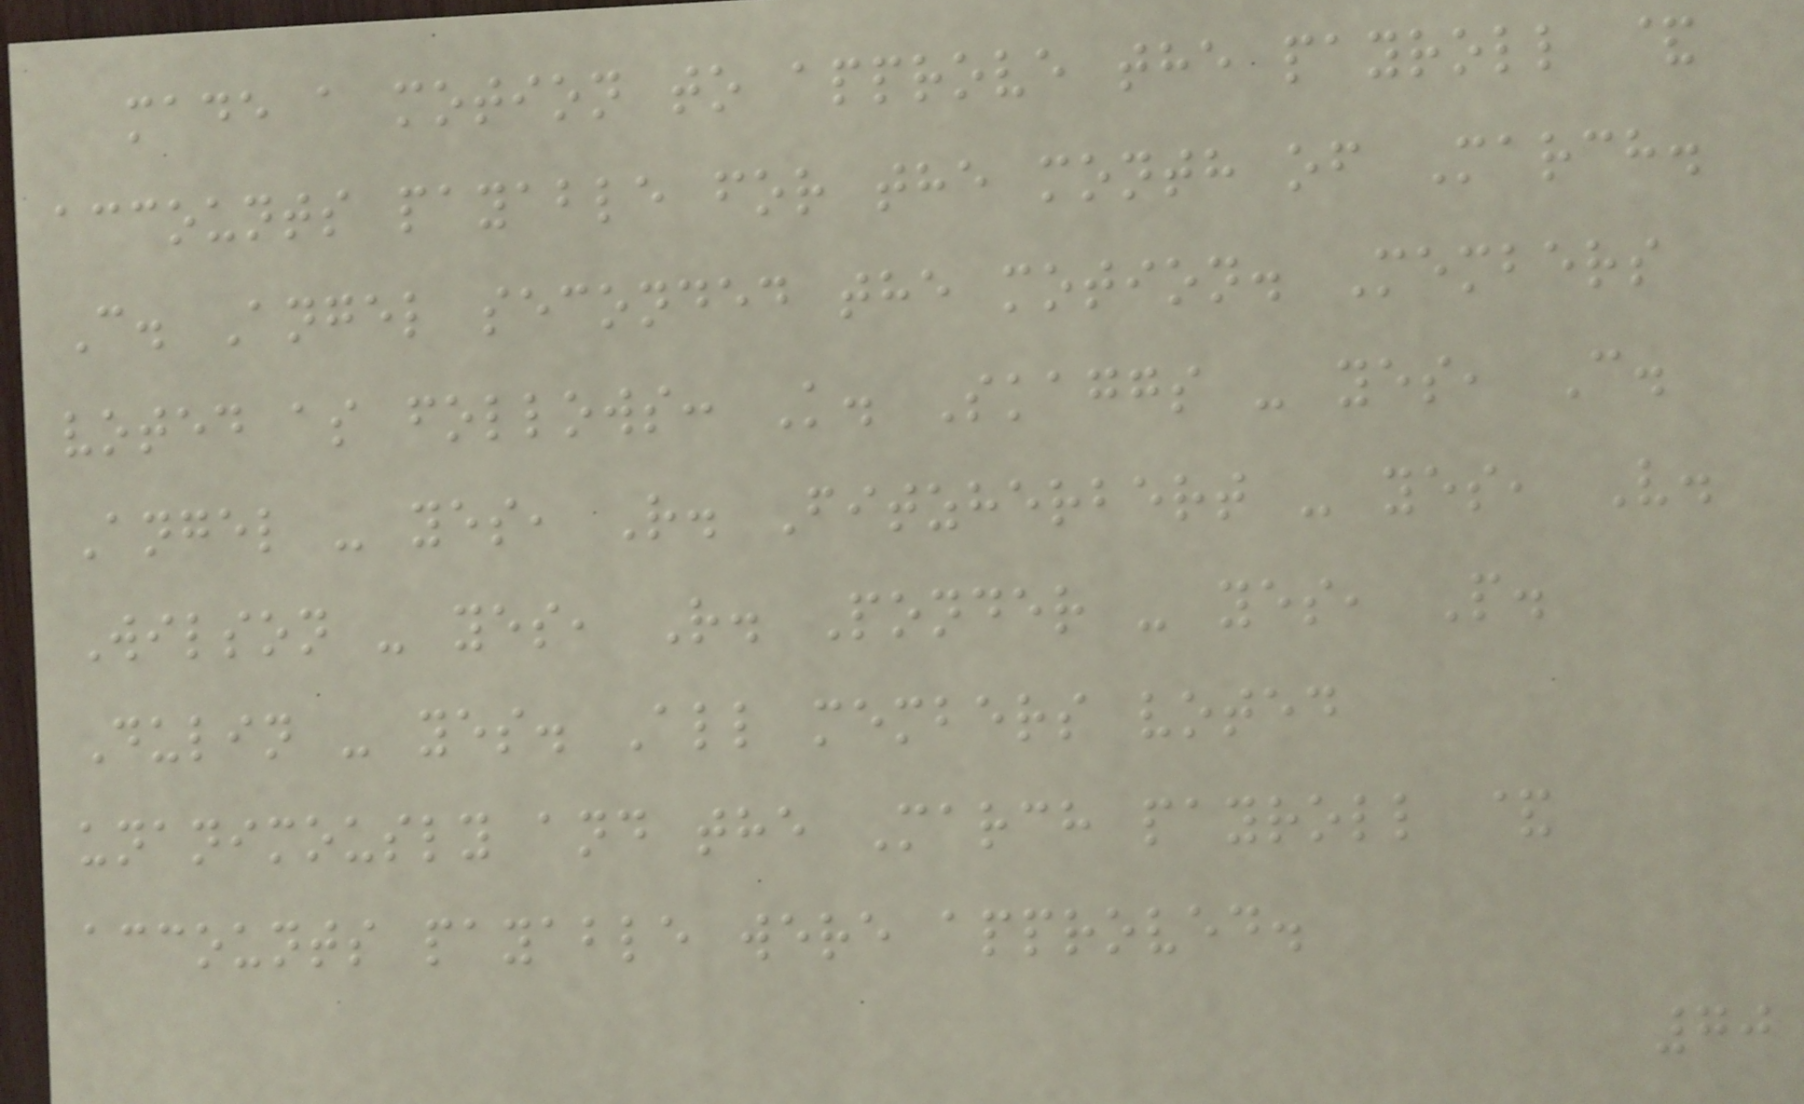made a motion to approve the payroll &
accounts payable for the month of March.
C. Angel seconded the motion. Members
voted as follows: K. Skaggs - yes, C.
Angel - yes, R. Fitzherbert - yes, V.
Wilson - yes, R. Ponder - yes, P.
Dulin - yes. All members voted
unanimously and the March payroll &
accounts payable were approved.
70
